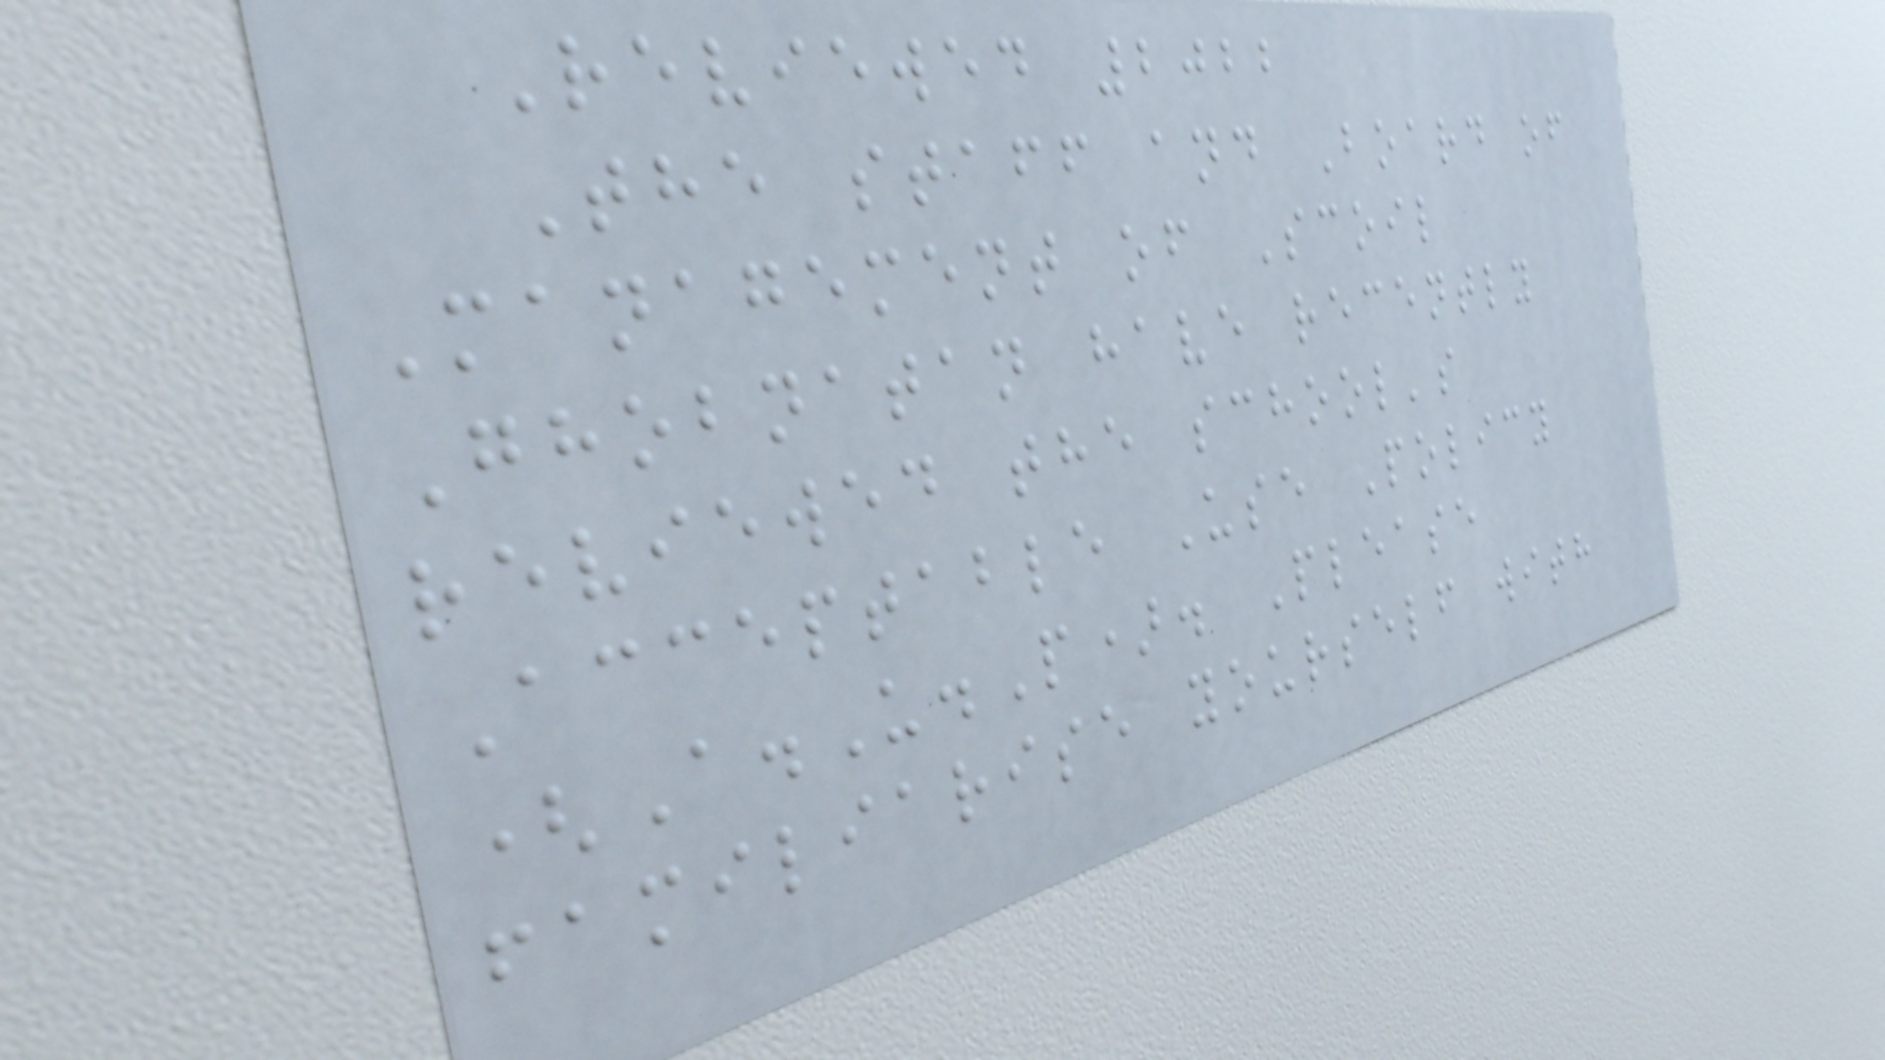Reviewed 2022
The staff and Board of
Management of Scoil
Ghobnatan have recently
reviewed the school's
Acceptable Use Policy
(A.U.P). Please
familiarise yourself with
